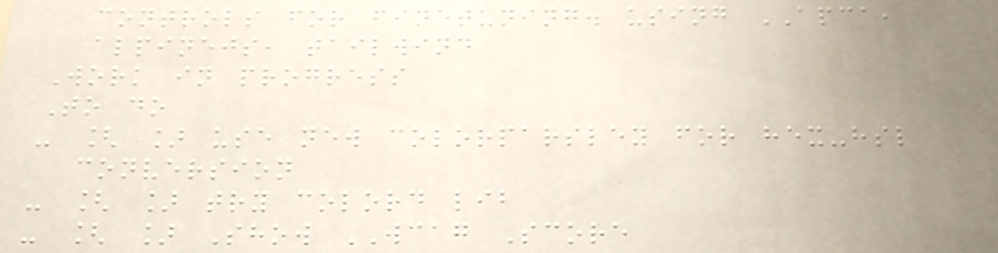controls for finetuning. using APCA,
alpinejs, tailwind
Work in progress
To do
- [ ] use new colorparsley for hex-hsl
conversion
- [ ] try colord lib
- [ ] Show WCAG Score
